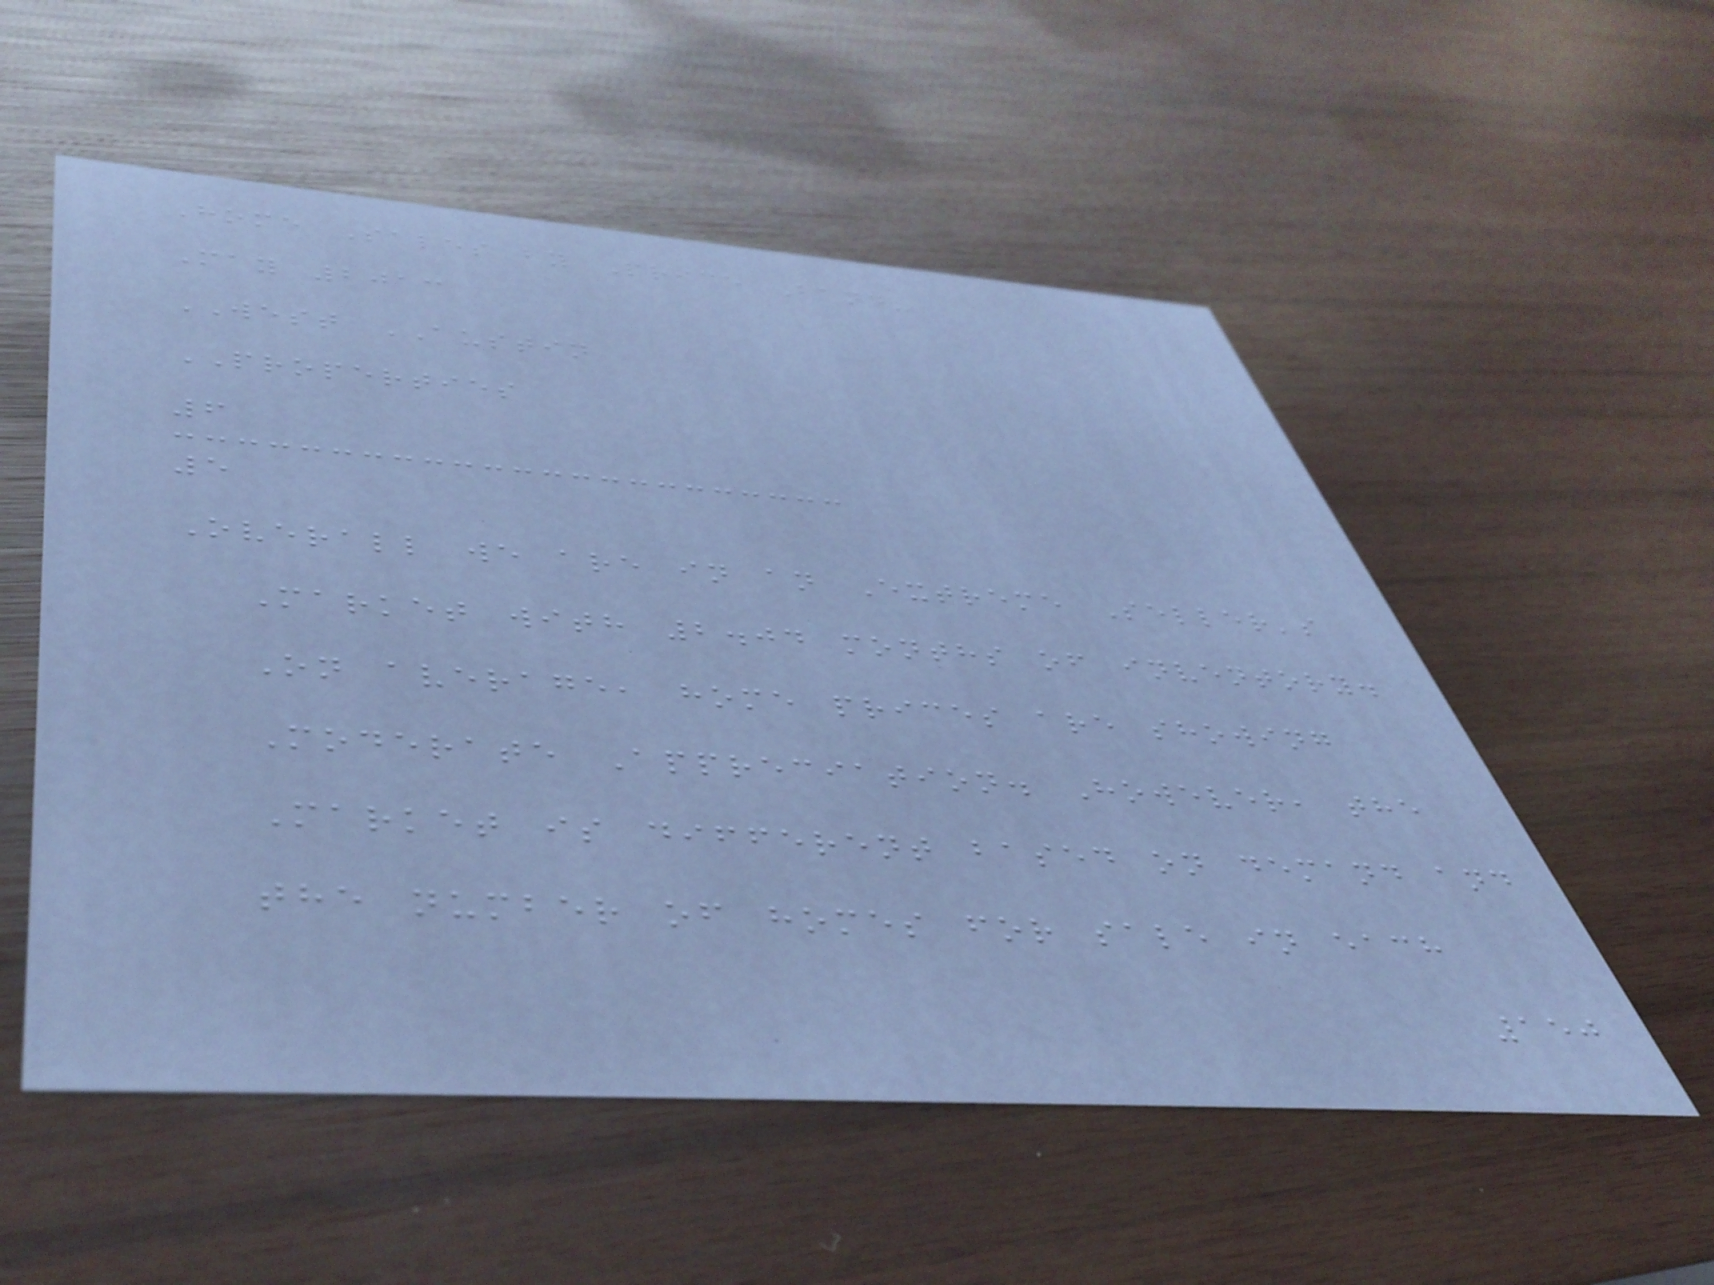Home Sales by Price Band-
May 2013
WEST AUSTIN
PROPERTIES
6
5
Overall we are in an Extreme Seller's
Market with 2.04 months of inventory.
On average, home prices are showing
Moderate Appreciation. However, the
Market is different based on demand and
the number of homes for sale in each
150
